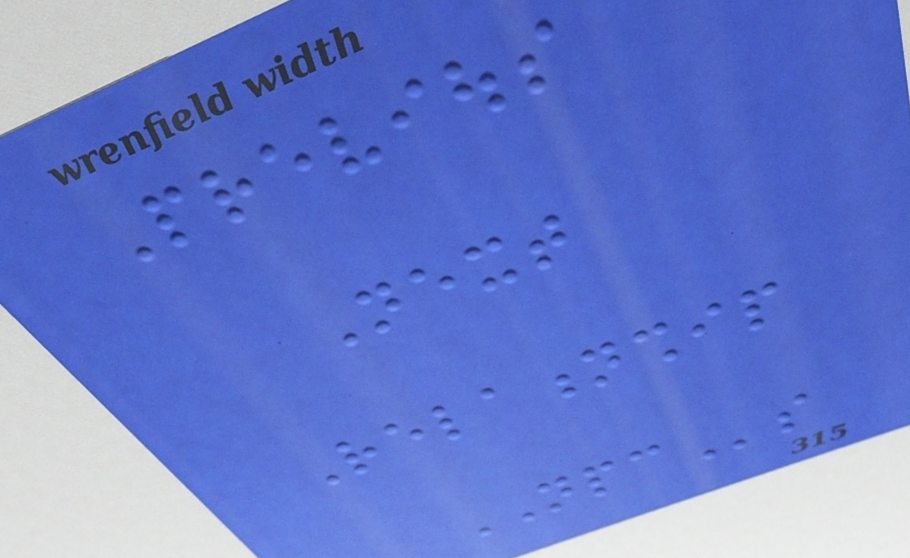Previous
Next
Relationship
NPCs
